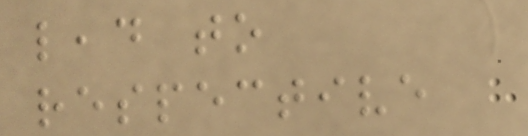lead to
respective
